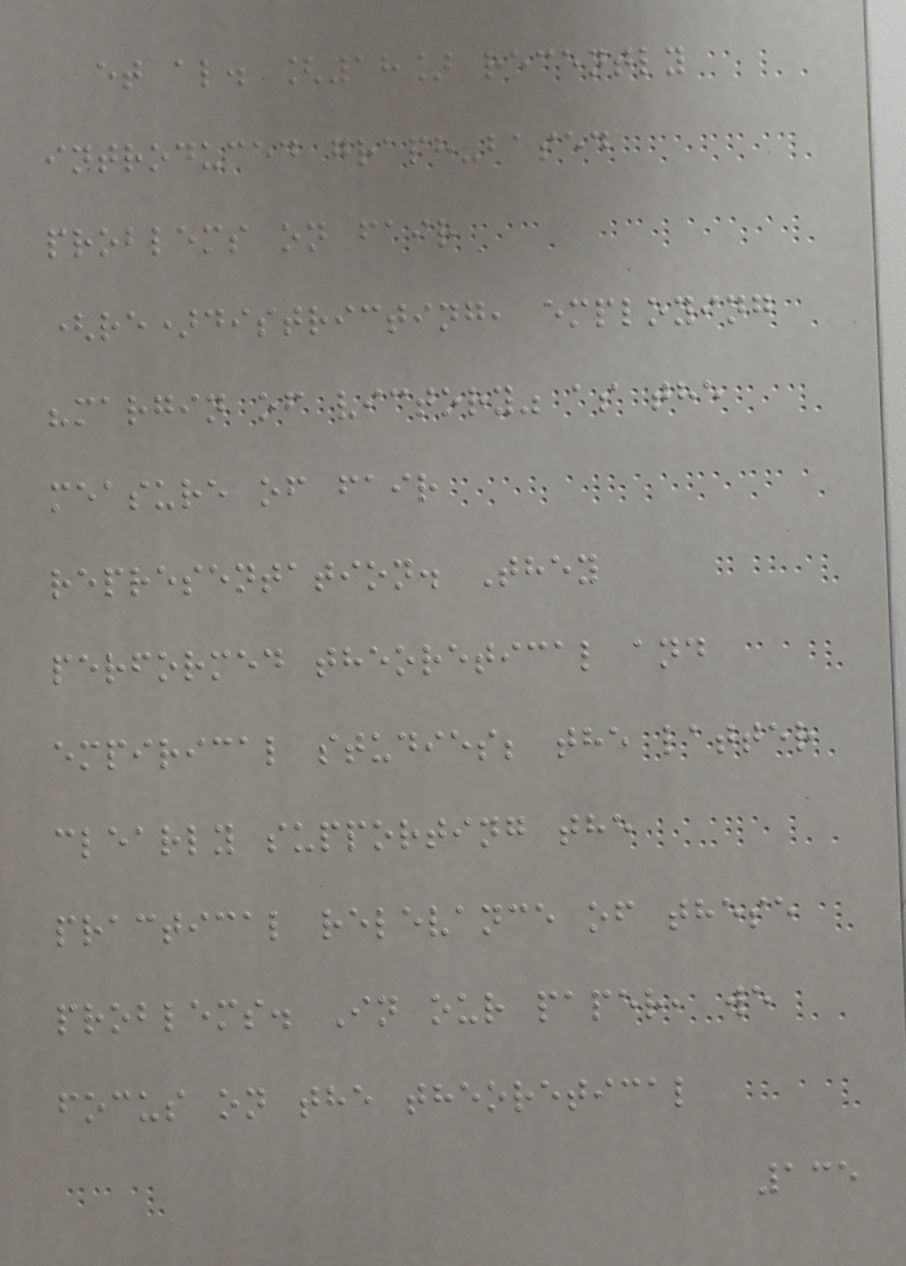et al. [18] recently
introduced graph-based
problems on fair
(re)districting, employing
"margin of victory" as the
measure of fair
representation. They
performed theoretical and
empirical studies; the latter
clearly supporting the
practical relevance of these
problems. In our paper, we
focus on the theoretical
135
